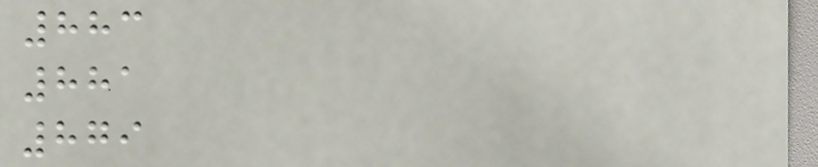883
881
879
